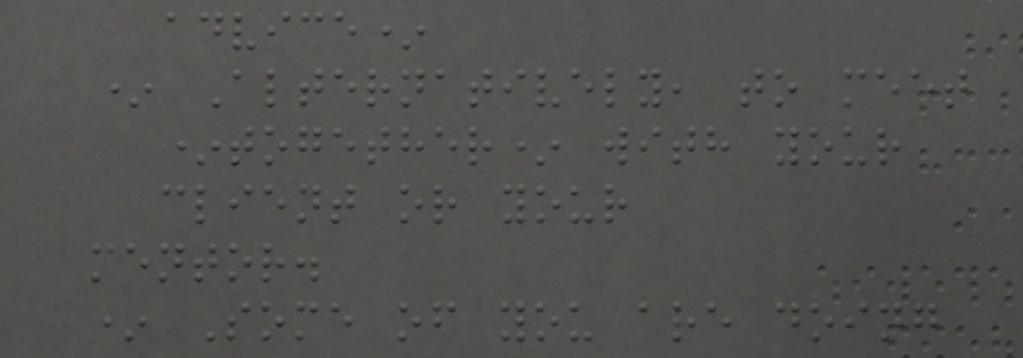advice*
* Alternatively, to meet
*together* with your
client or your
mentor.
* Some of you are doing
